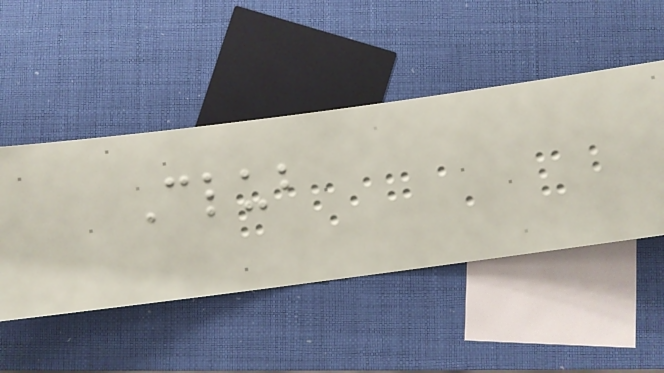Club
